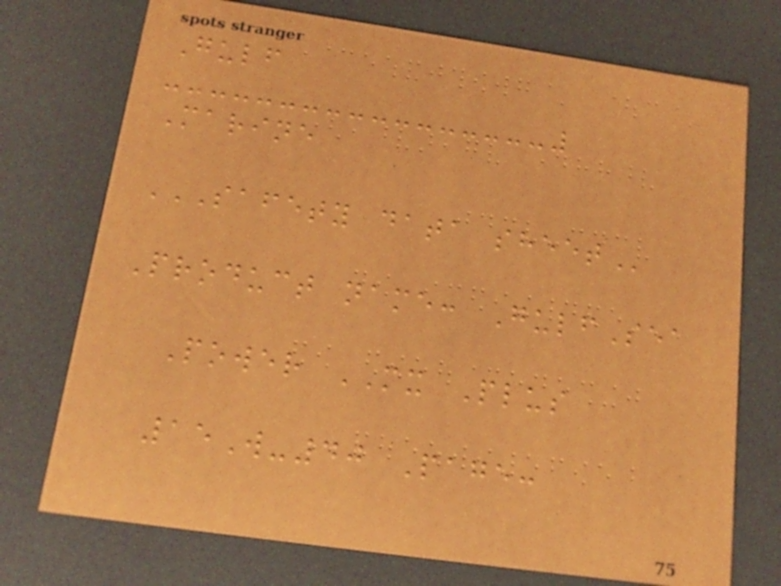Gulf
Marine
SAFETY DATA SHEET
Product name: GulfSea
Power MX Plus
15W-40 Page:
